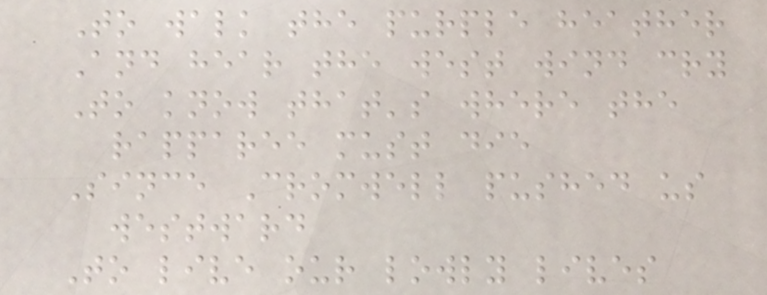To walk the purple heather
And hear the west wind cry
To know that's where the
rapparee must die
Since Cromwell pushed us
westward
To live our lowly lives
